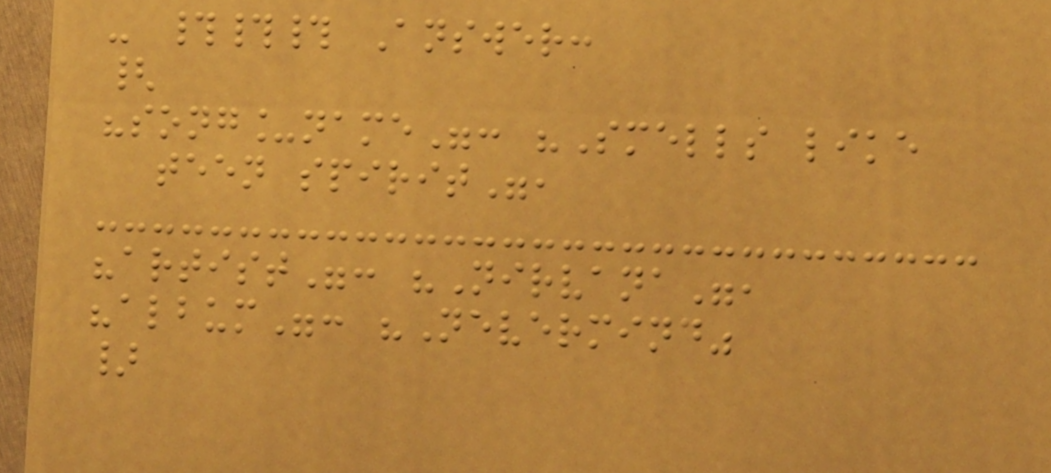- ### Answer:
{
"song_name": "Smells like
teen spirit",
"artist": "Nirvana",
"album": "Nevermind"
}
